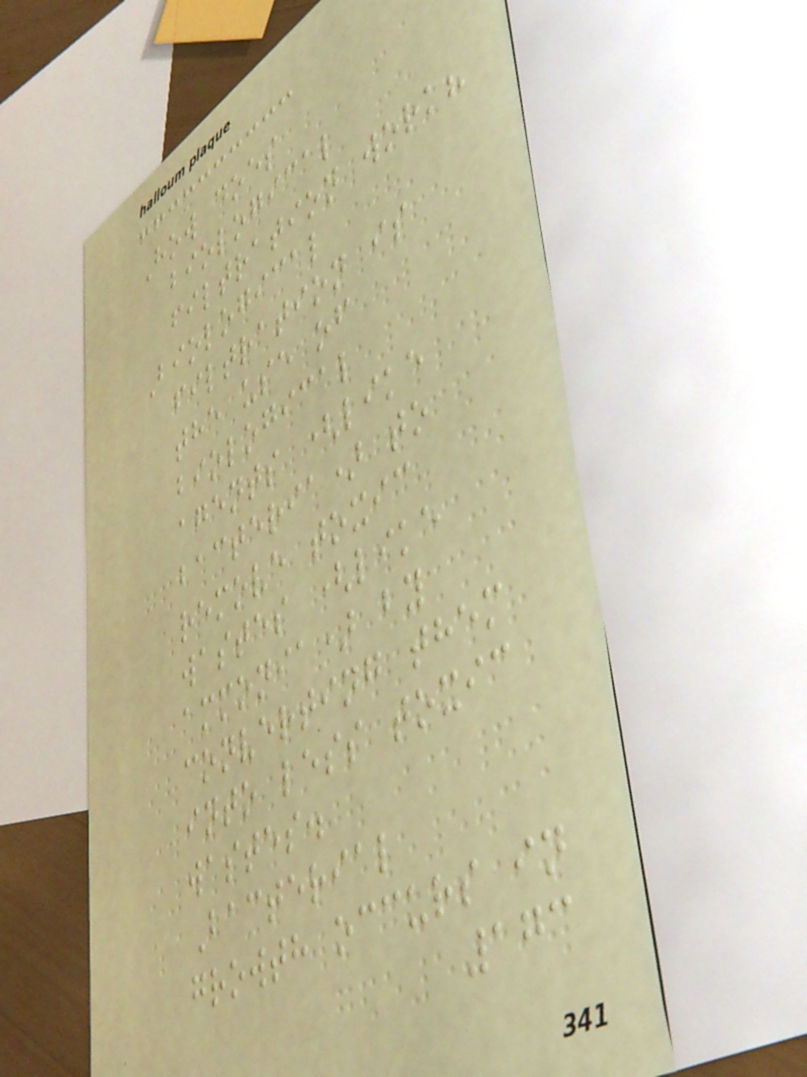How does
biological
filtration work?
Biological
filtration is
the use of
biological
agents (like
bacteria) to
remove toxic
wastes (like
ammonia) by
converting them
into less toxic
wastes.
Bacterial
growth occurs in
173
